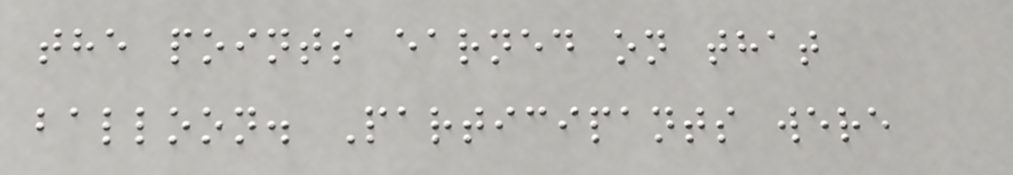the points earned on that
balloon. Participants were
